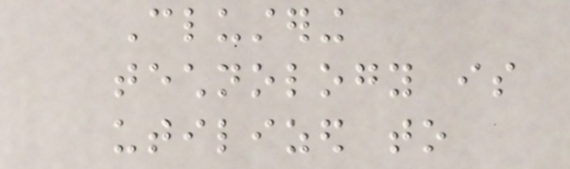Clustering
technology is
utilized to
